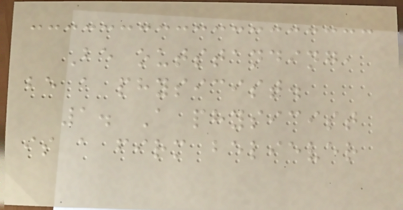Be outstanding,
be a physicist.
1. A physicist
is a firm believer
